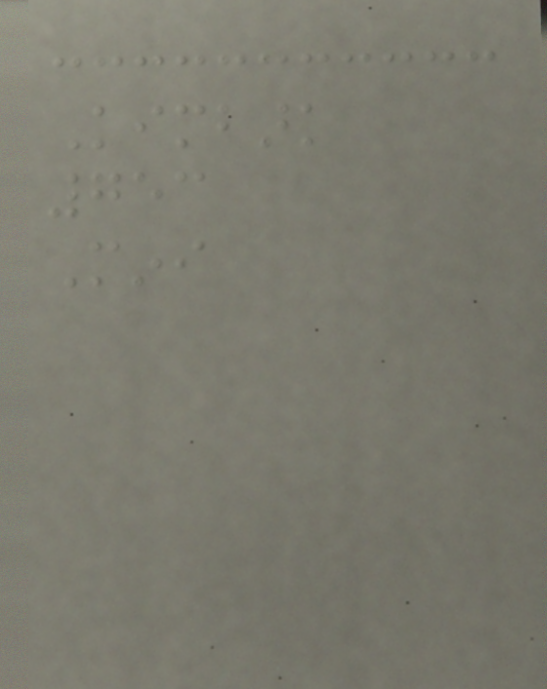Kimbark
753
Mini
